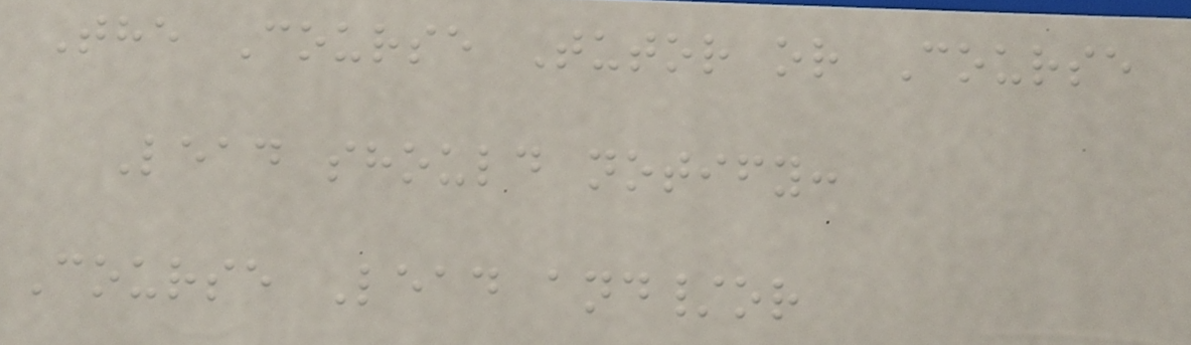The Course Tutor or Course
Lead should notify:
Course Lead and/or
